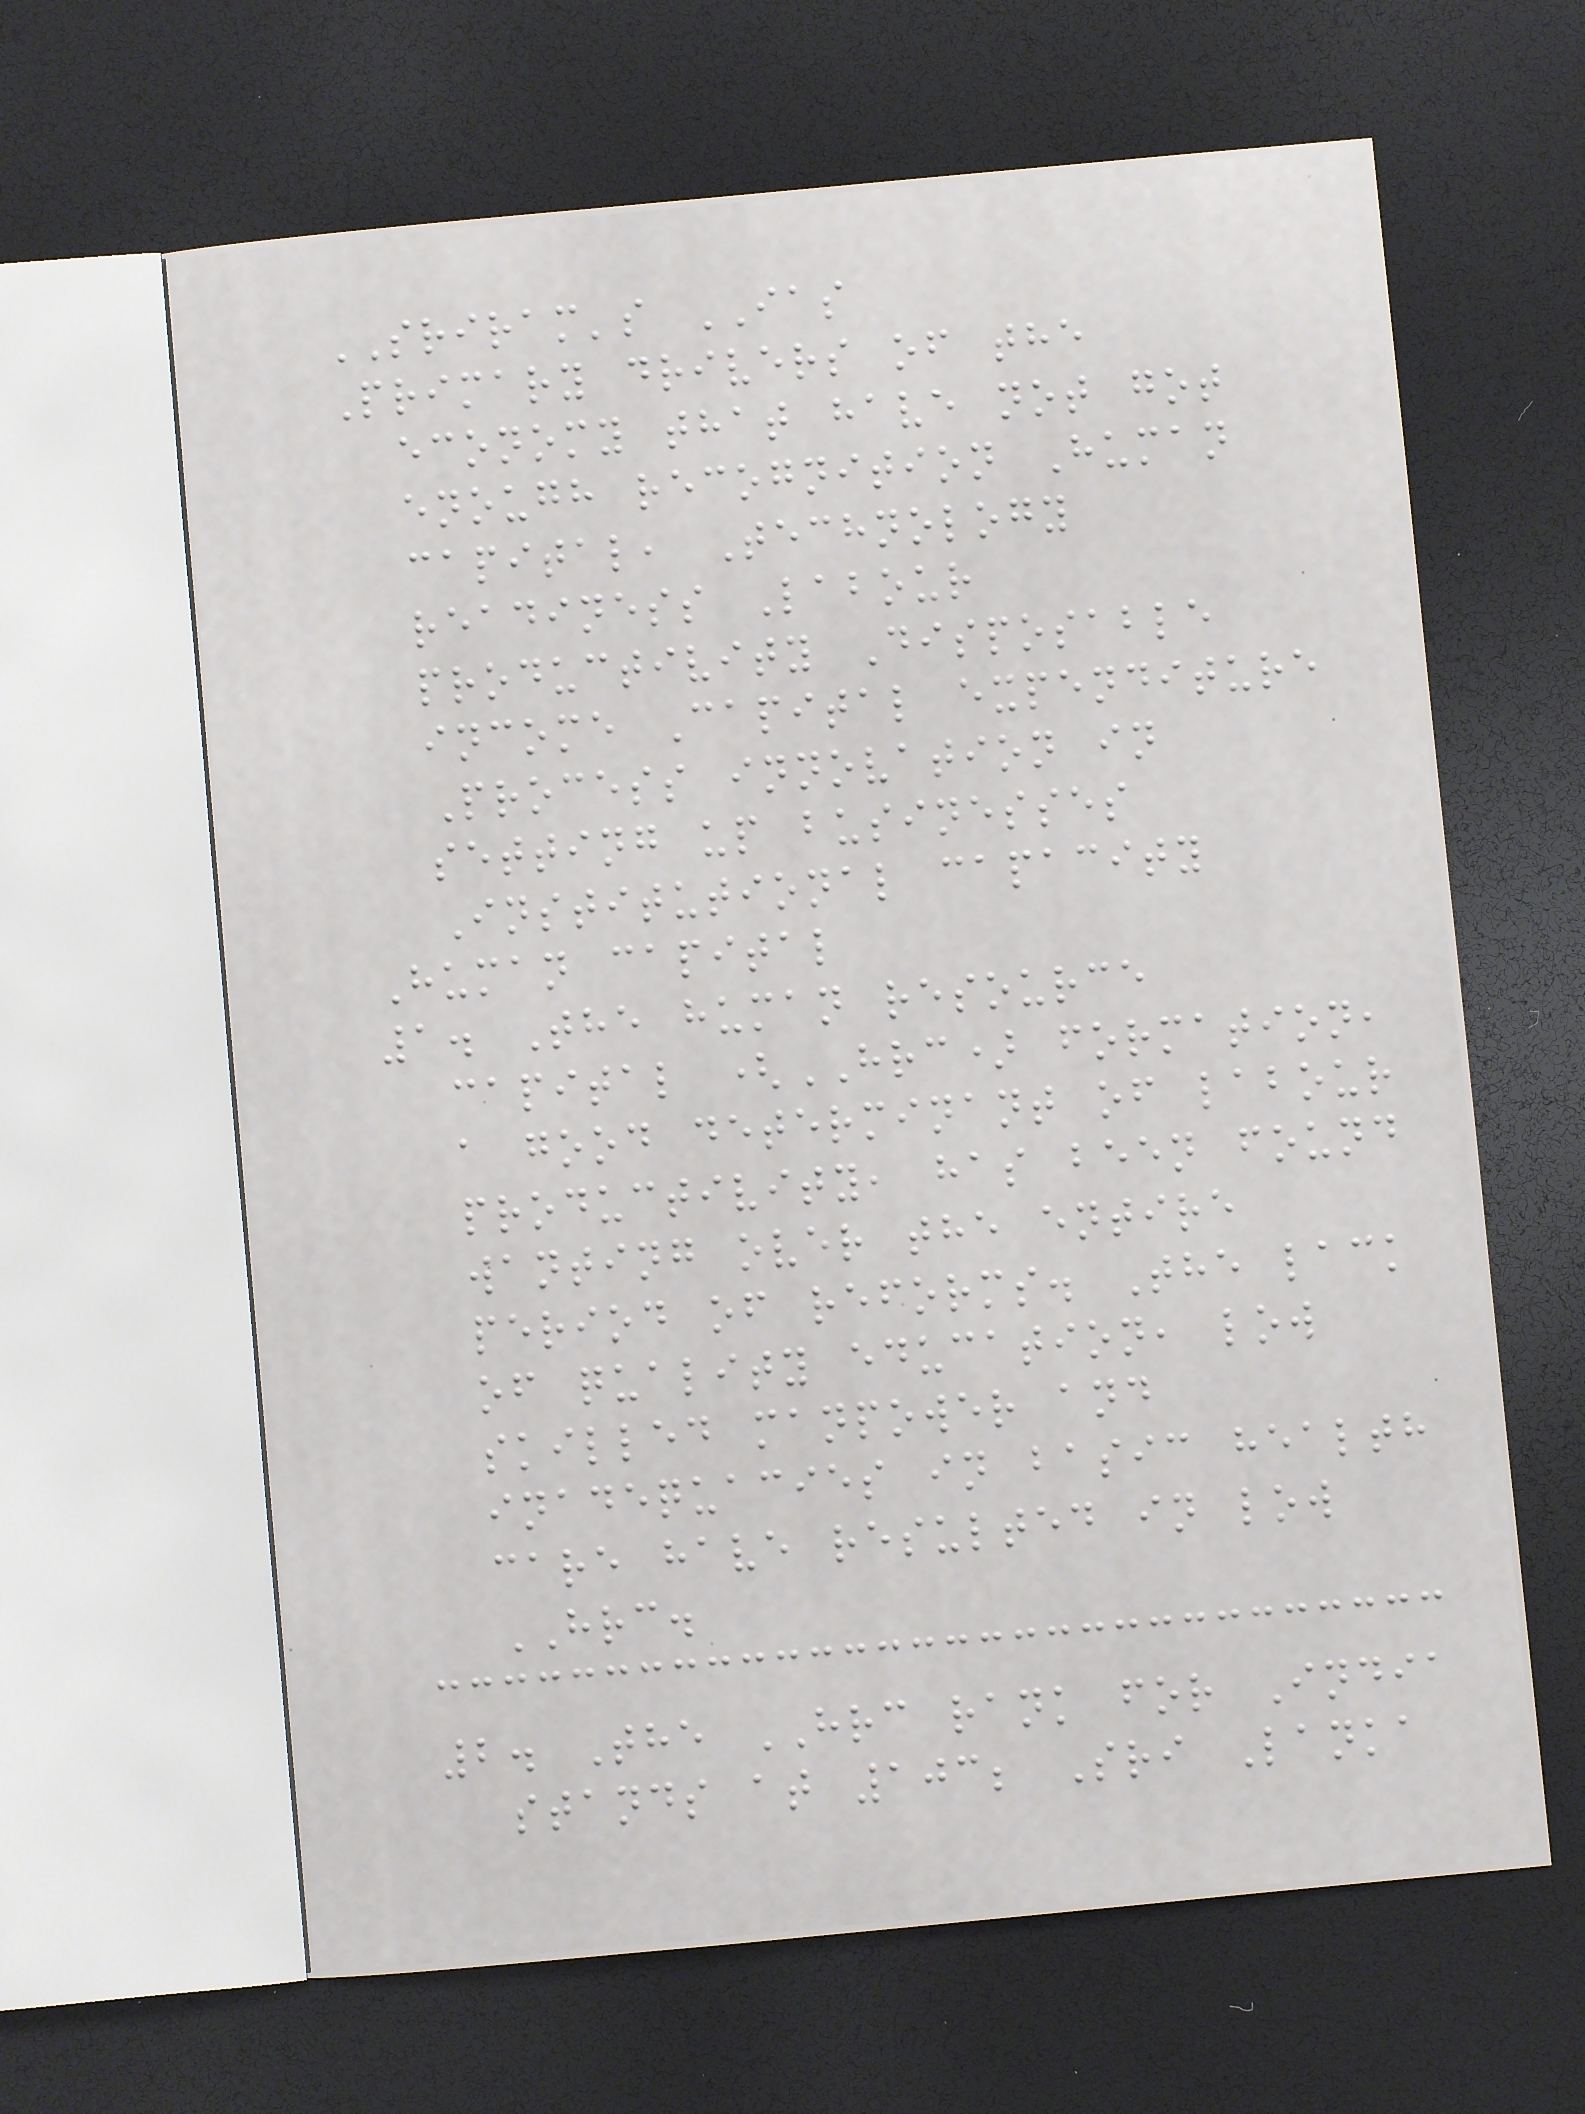SRIRAM's IAS
Primary drivers of the
economy that have not got
enough recognition Human
capital, Technology
readiness Labour
productivity Disposable
income Capital expenditure
Process innovation in
setting up businesses
Institutional capacity
Human capital
1. The human resource
capital (HRC) formation,
a good determinant of labour
productivity, has been found
wanting over the entire
period of reforms. The lack
of quality education, low
skilled manpower and
inadequacies in basic health
care have resulted in low
HRC.
2. The HRC rank for India
stands at 103; Sri Lanka
